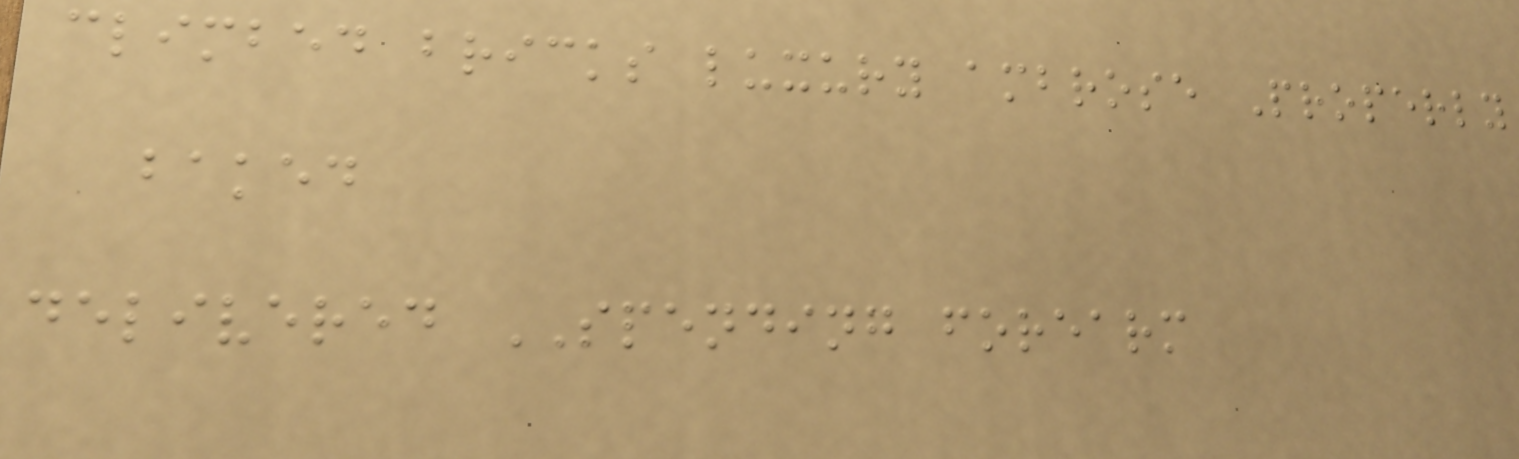climbed bricks luxury ambrose Properly
baked
delivered SPENDING forearm
